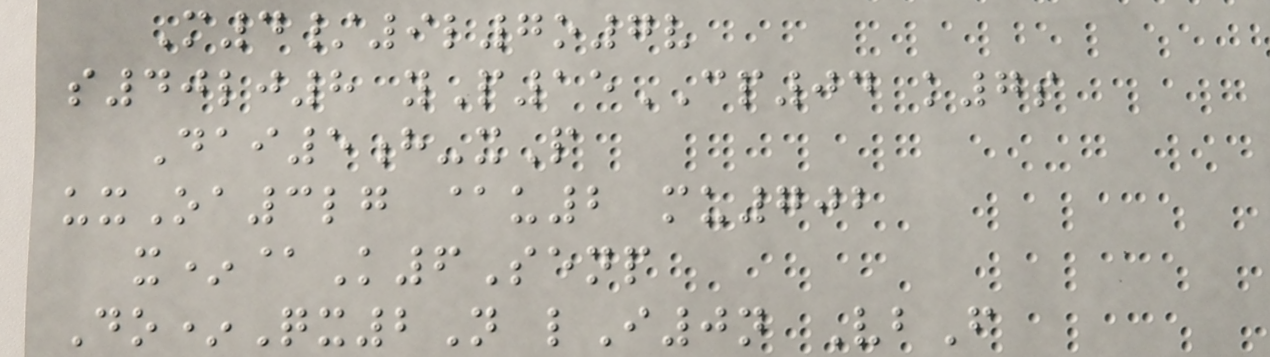M4/9l7o7v
s40lj8 yP15CP04 k7s
Dai5h-xP
uxOa3lg @u2 mu702
x*@K6Senp
Do*Qx2N lI0n VbF
